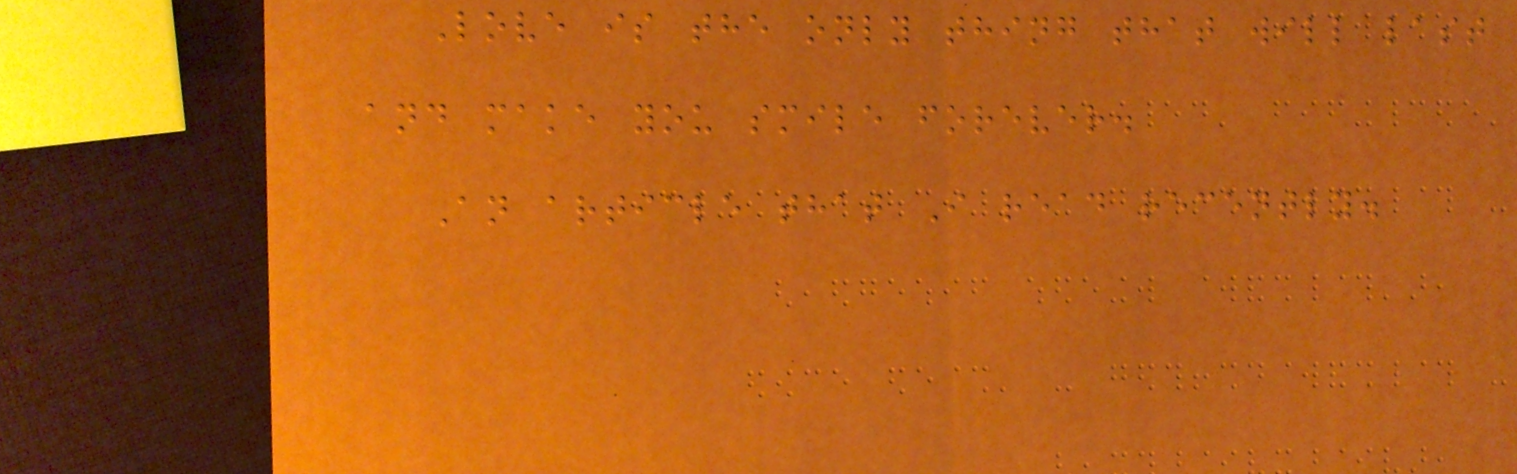Love is the only thing that will last
and make you smile forever.
An article that I read recently.
